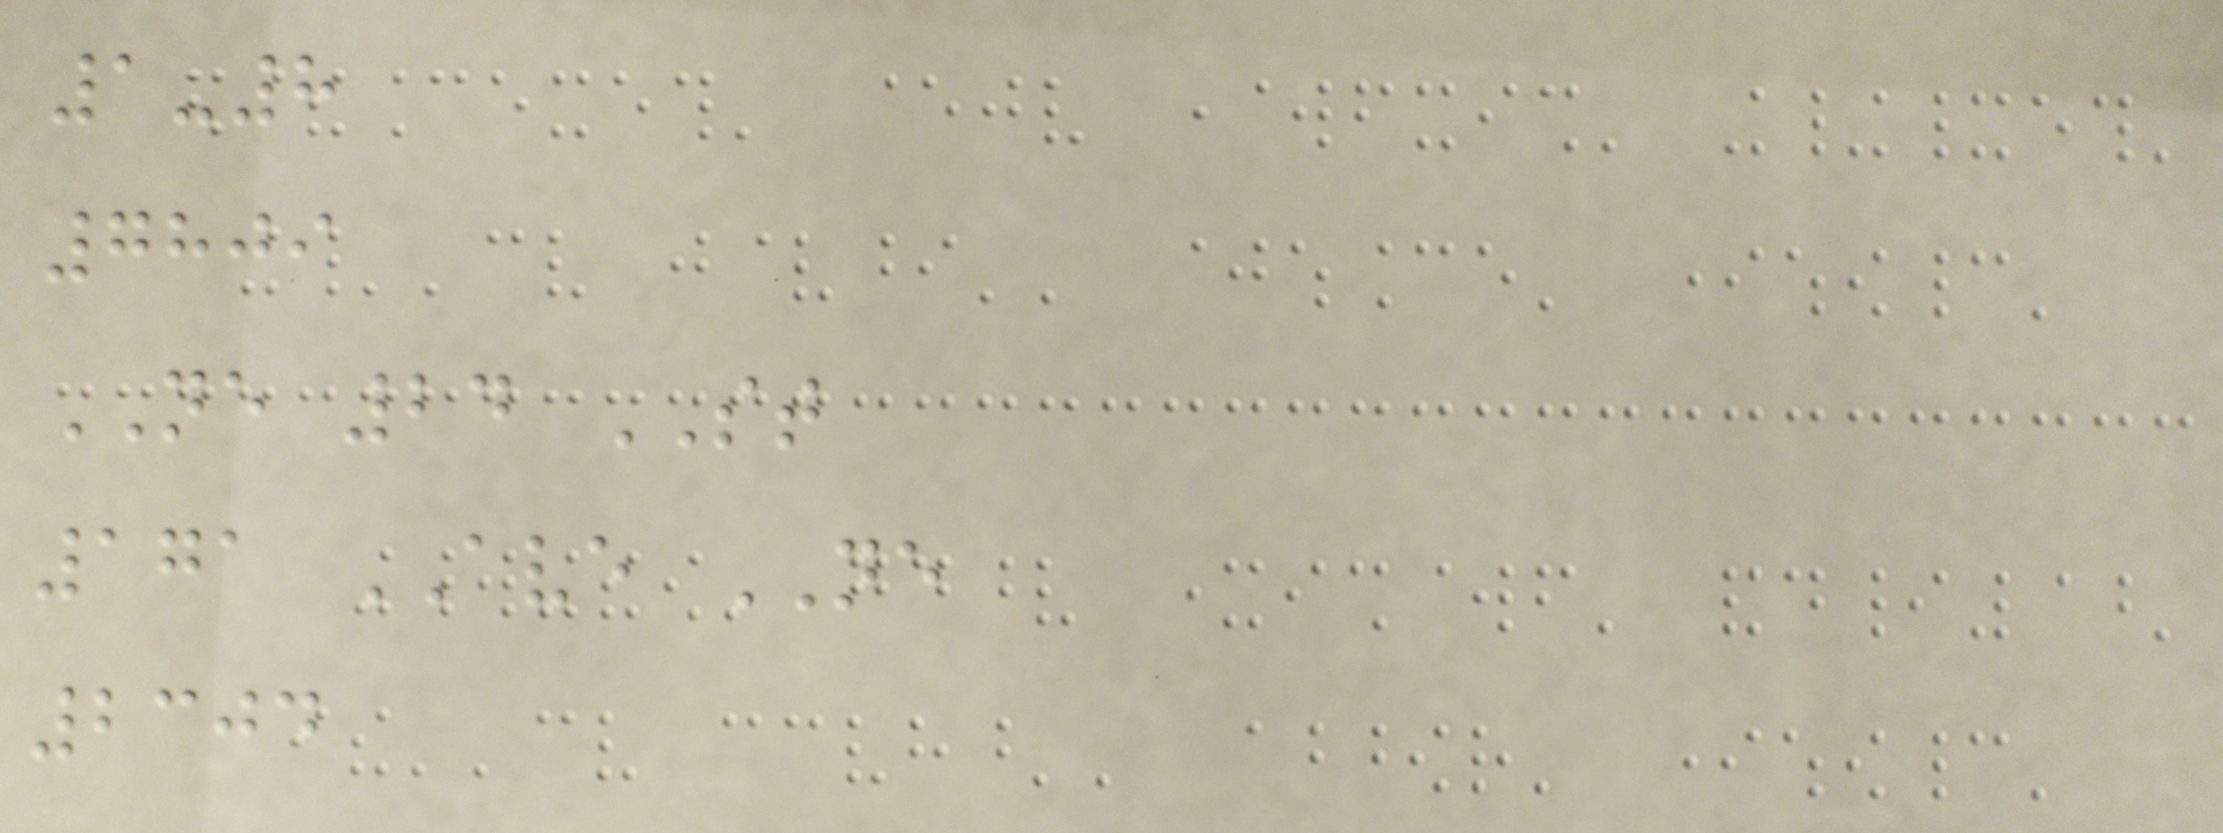1-8
7809
NE 24 ST
171 AVE NE
2304
